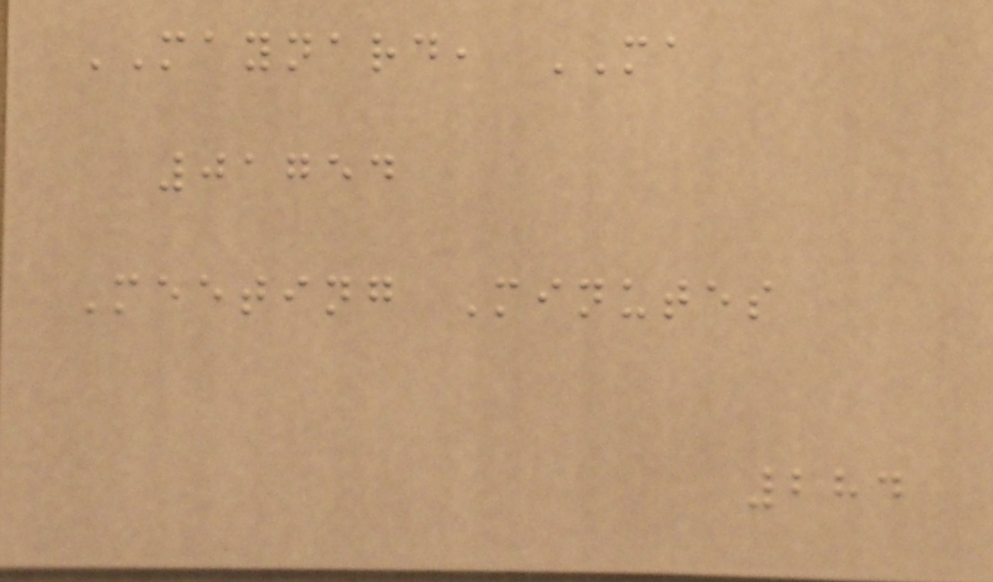MAYNARD, MA
01754
Meeting Minutes
284
